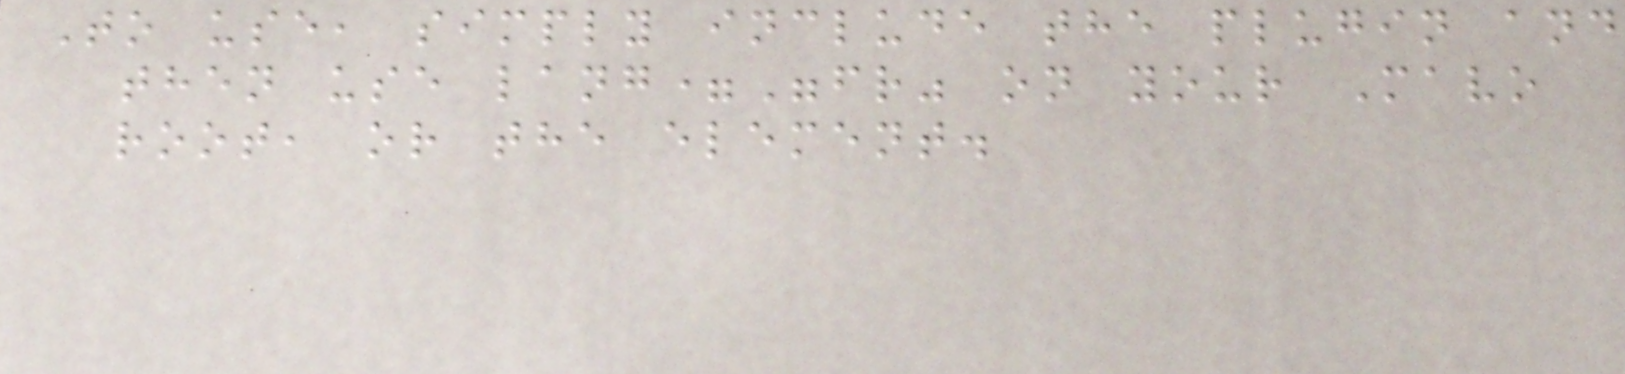To use, simply include the plugin and
then use lang="fr" on your Mavo
root, or the element.
